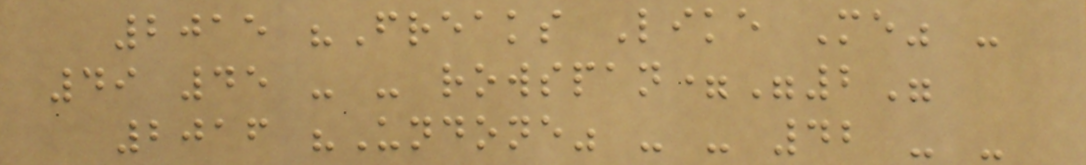2015 "Freaks Like Me" -
49 45 - - rowspan="2"
2016 "Undone" - - 42 - -
